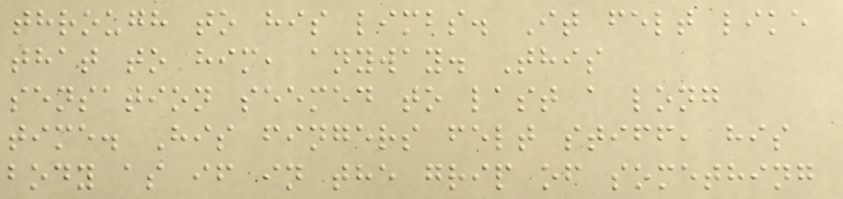through to his limbs. It felt like
that to him, anyway. This
sensation seemed to last a long
time. His fingers felt stiff, his
body as if in the grip of something
